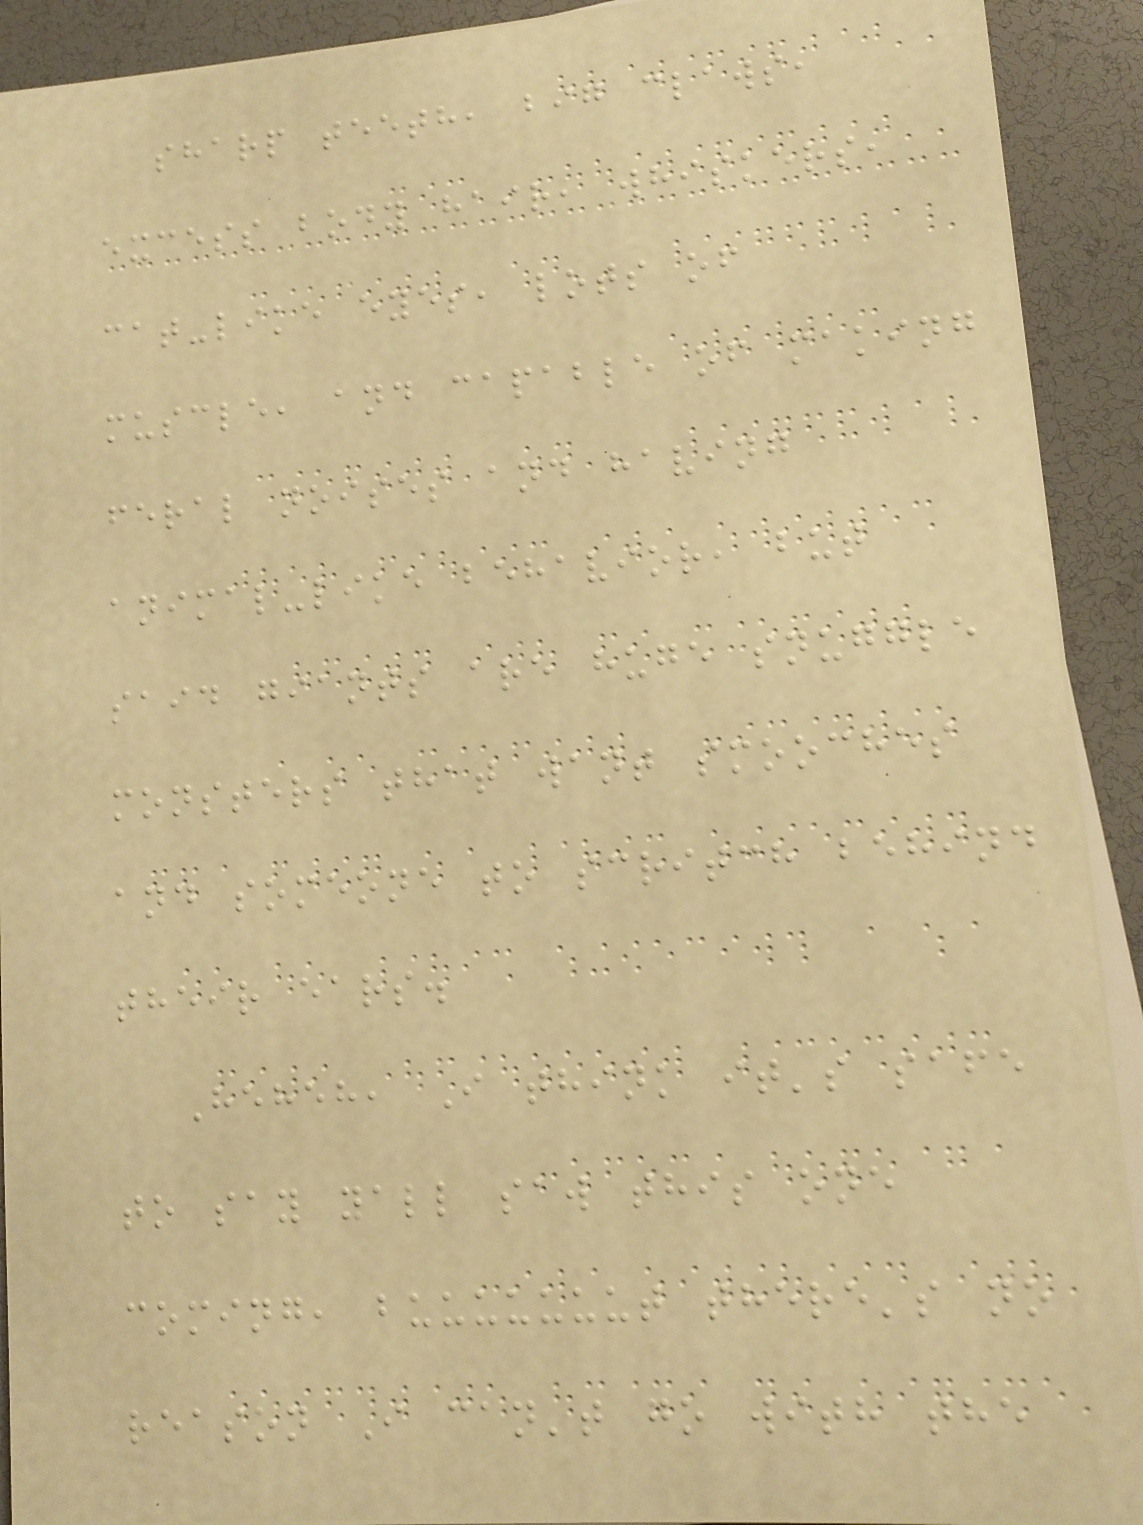sharp teeth, big claws,
excess body hair, whiskers,
cat-like eyes, lots of
muscle, and capable of making
feral noises and having
animal-like behavior, but
said giants are huge snuggle
monsters that want smooches
and someone to scritch behind
their ears.
Heheh, I think it's safe
to say yall saw this one
coming, buuuuuuut there's no
reason I can't go with the
